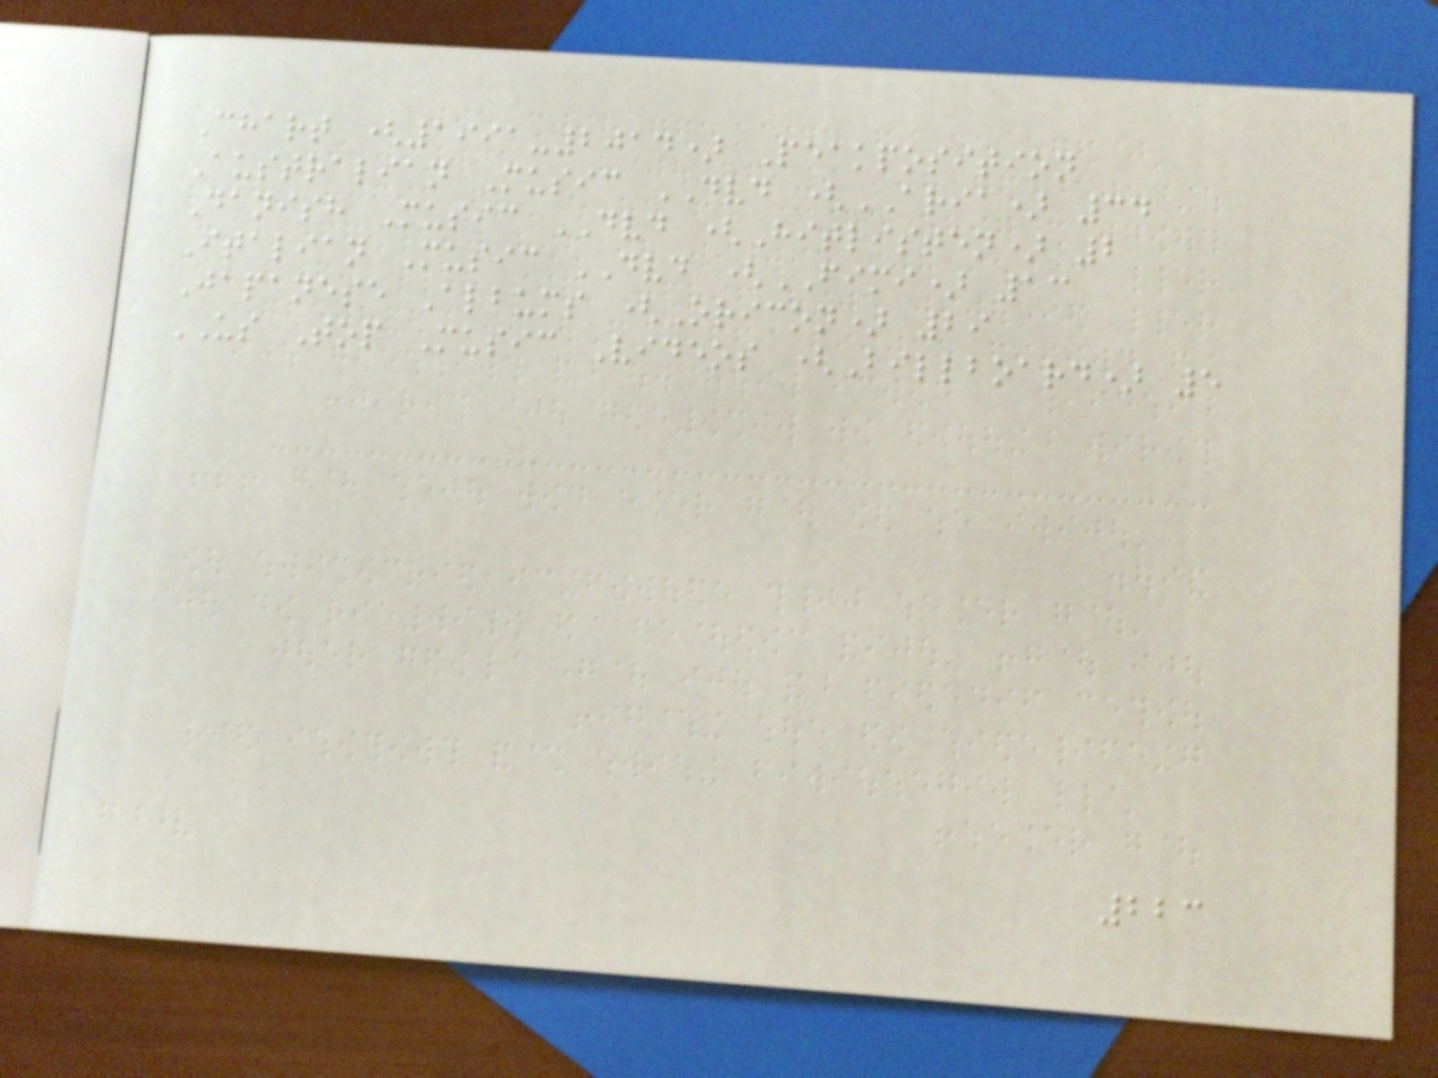Chart (1991-2014) Peakposition
Australian Music DVD (ARIA) 34
Danish Music DVD (Hitlisten) 2
Italian Music DVD (FIMI) 13
Japanese Albums (Oricon) 29
US Top Music Videos (Billboard) 5
223
